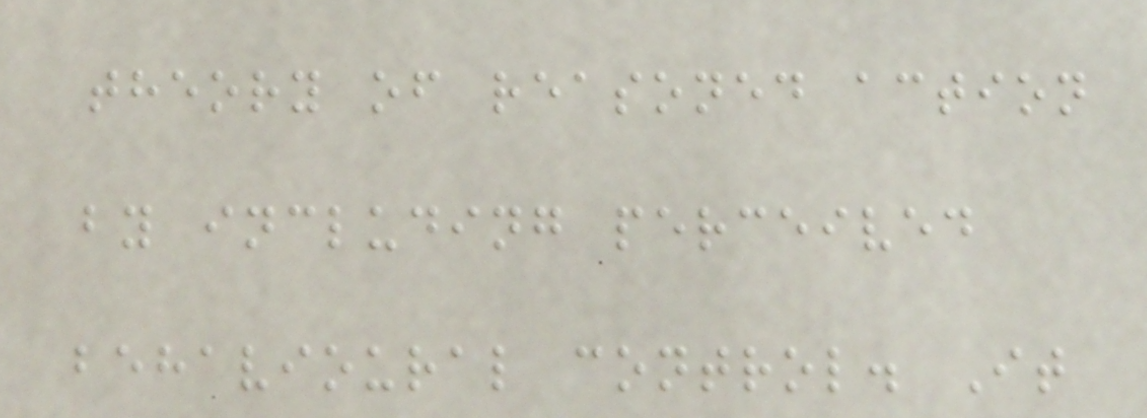theory of reasoned action
by including perceived
behavioural control. It
